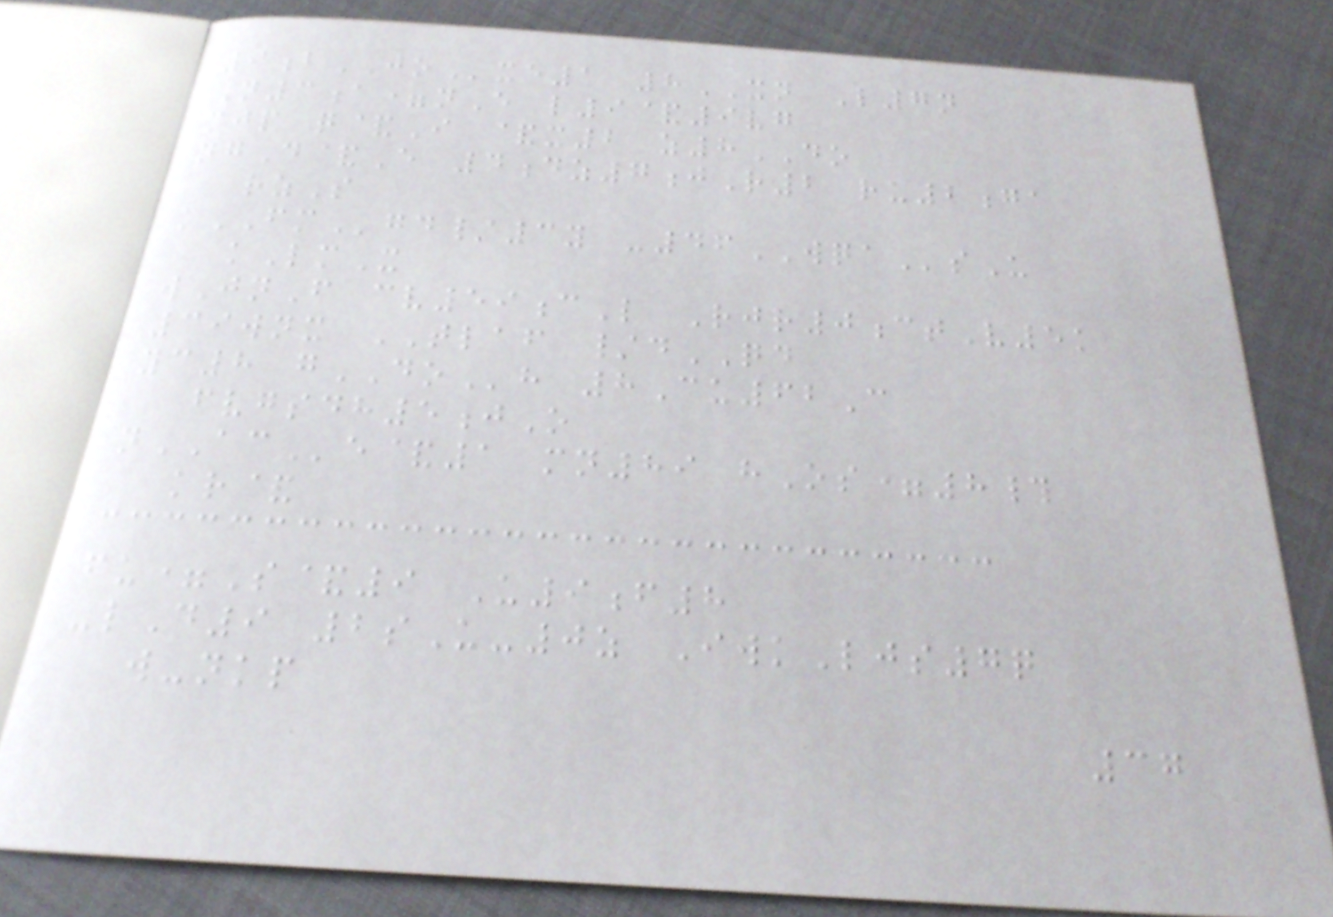9bJOxe1 8XN L7n
N3a=nE l9&9vg
mjp q&I &x2 z8DO
ngD&E 4dz7jR2 ru2ga
rzS
kFMgd/3y -46WQAsU
kLmX
wJnF cv59cL Rjr0ctV5k
39wnx TLAF /dQD
yc8 gDOh 8Cu62C
fvgsdh5jO
nACe&1 mn89 hOs=8#
kr&
fu=S&9 U9f8
-lD9 2sU-0z IwkLjs7q
w-nkp
37
